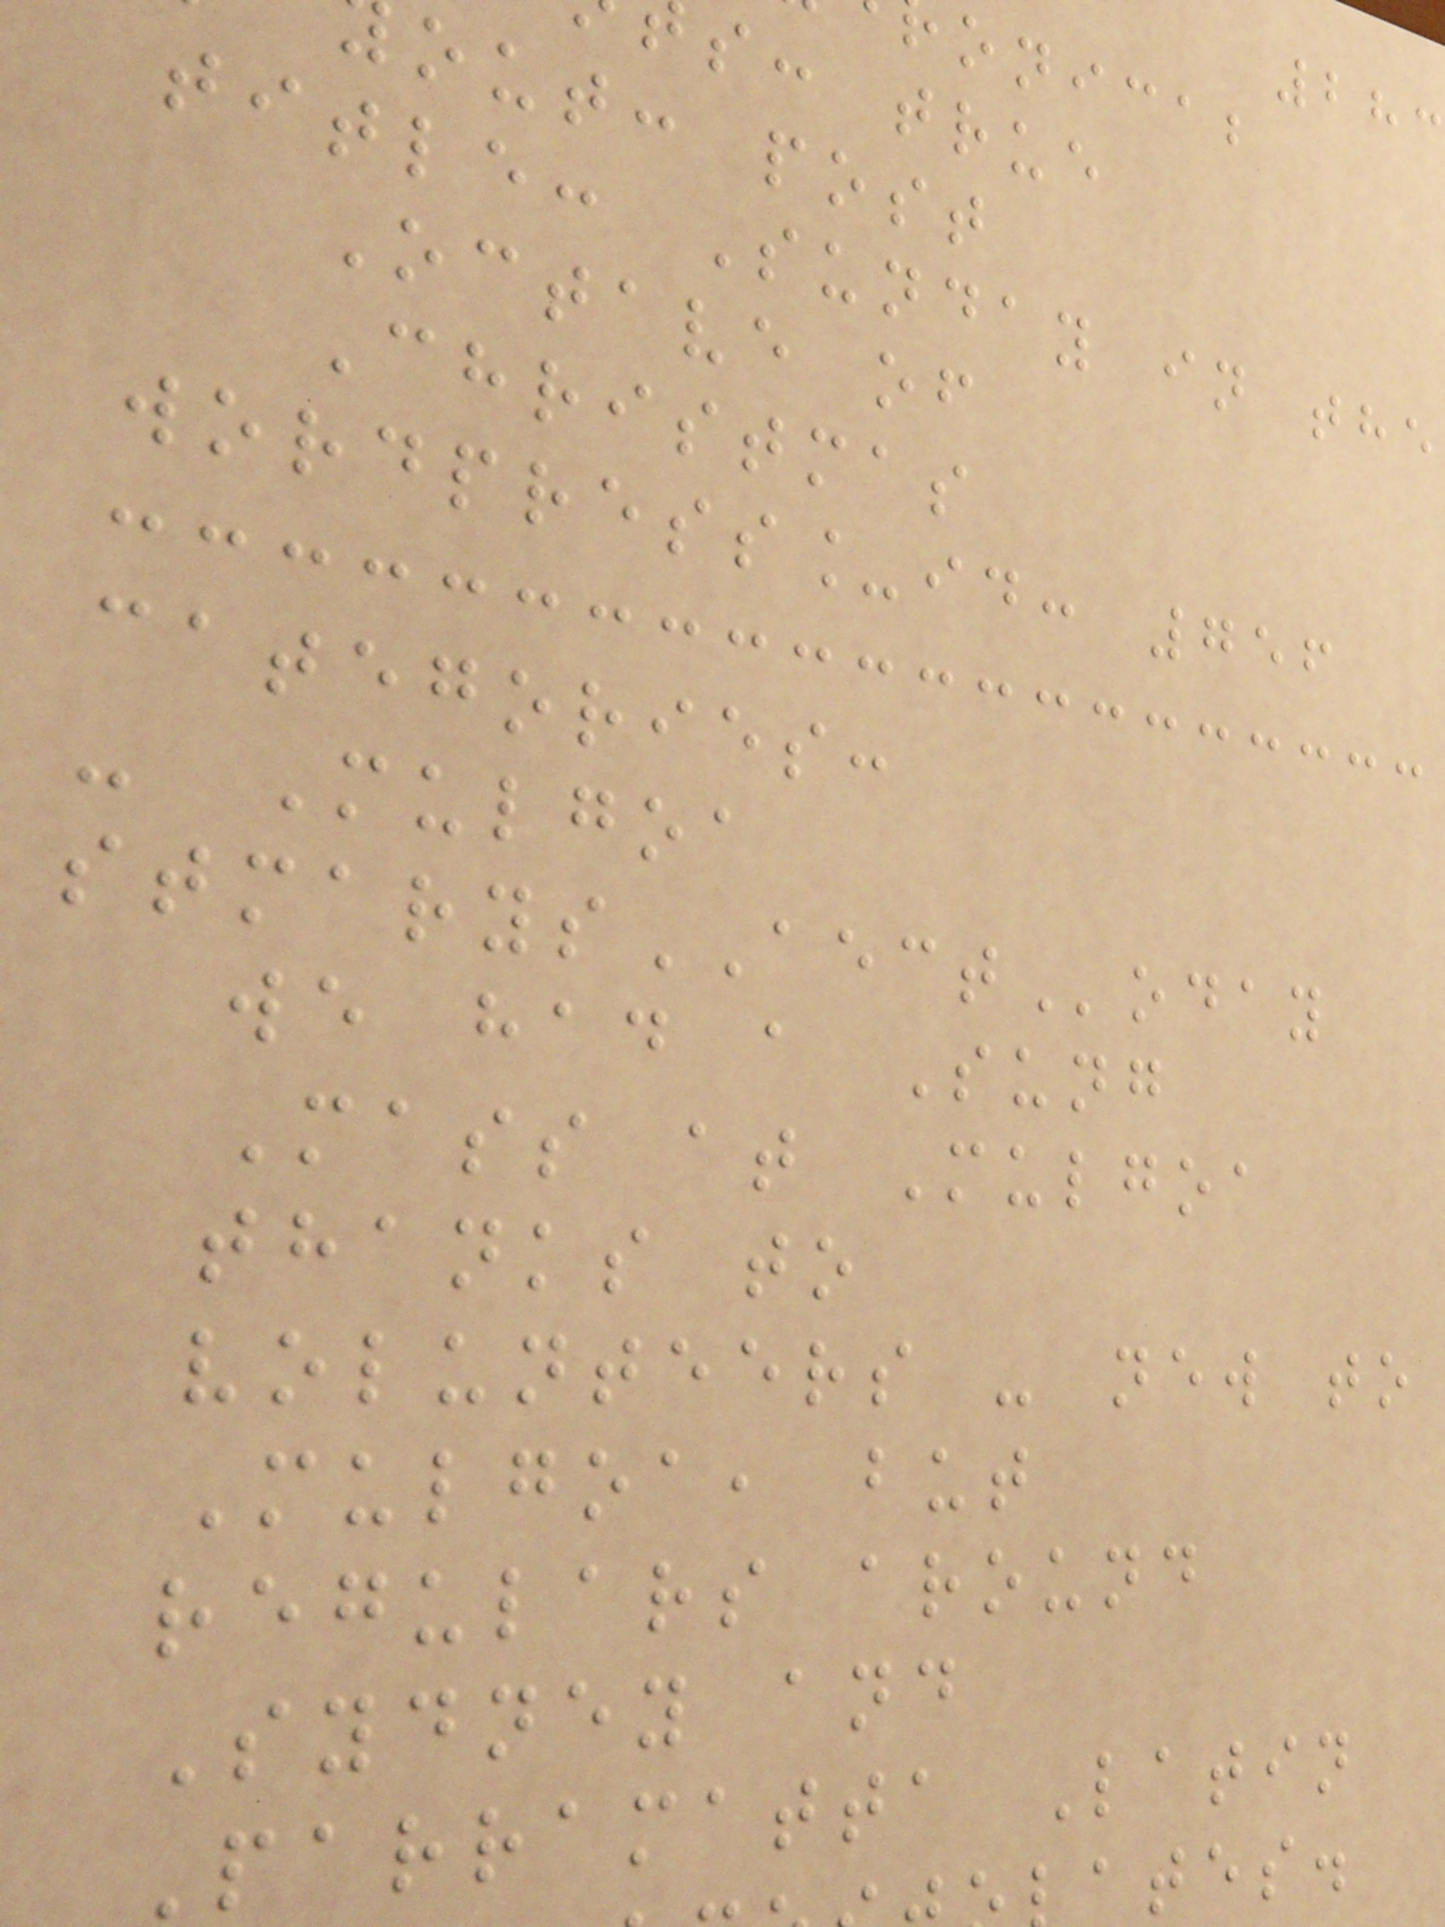283
onicab
s: true
out: post
title: Sunday in the
Octave of
Christmas
wordpress_id: 756
categories:
- Mulgoa
stmarysAECToday
we had a Sung
Mass at Mulgoa
thanks to
volunteers - new to
Mulgoa, but
regulars around
Sydney and
Parramatta Latin
ates.
